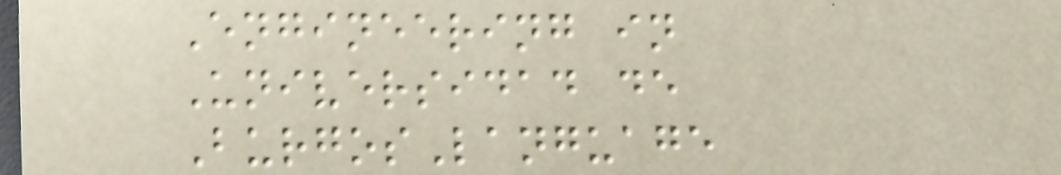Engineering in
Universidad de
BurgosLanguage
